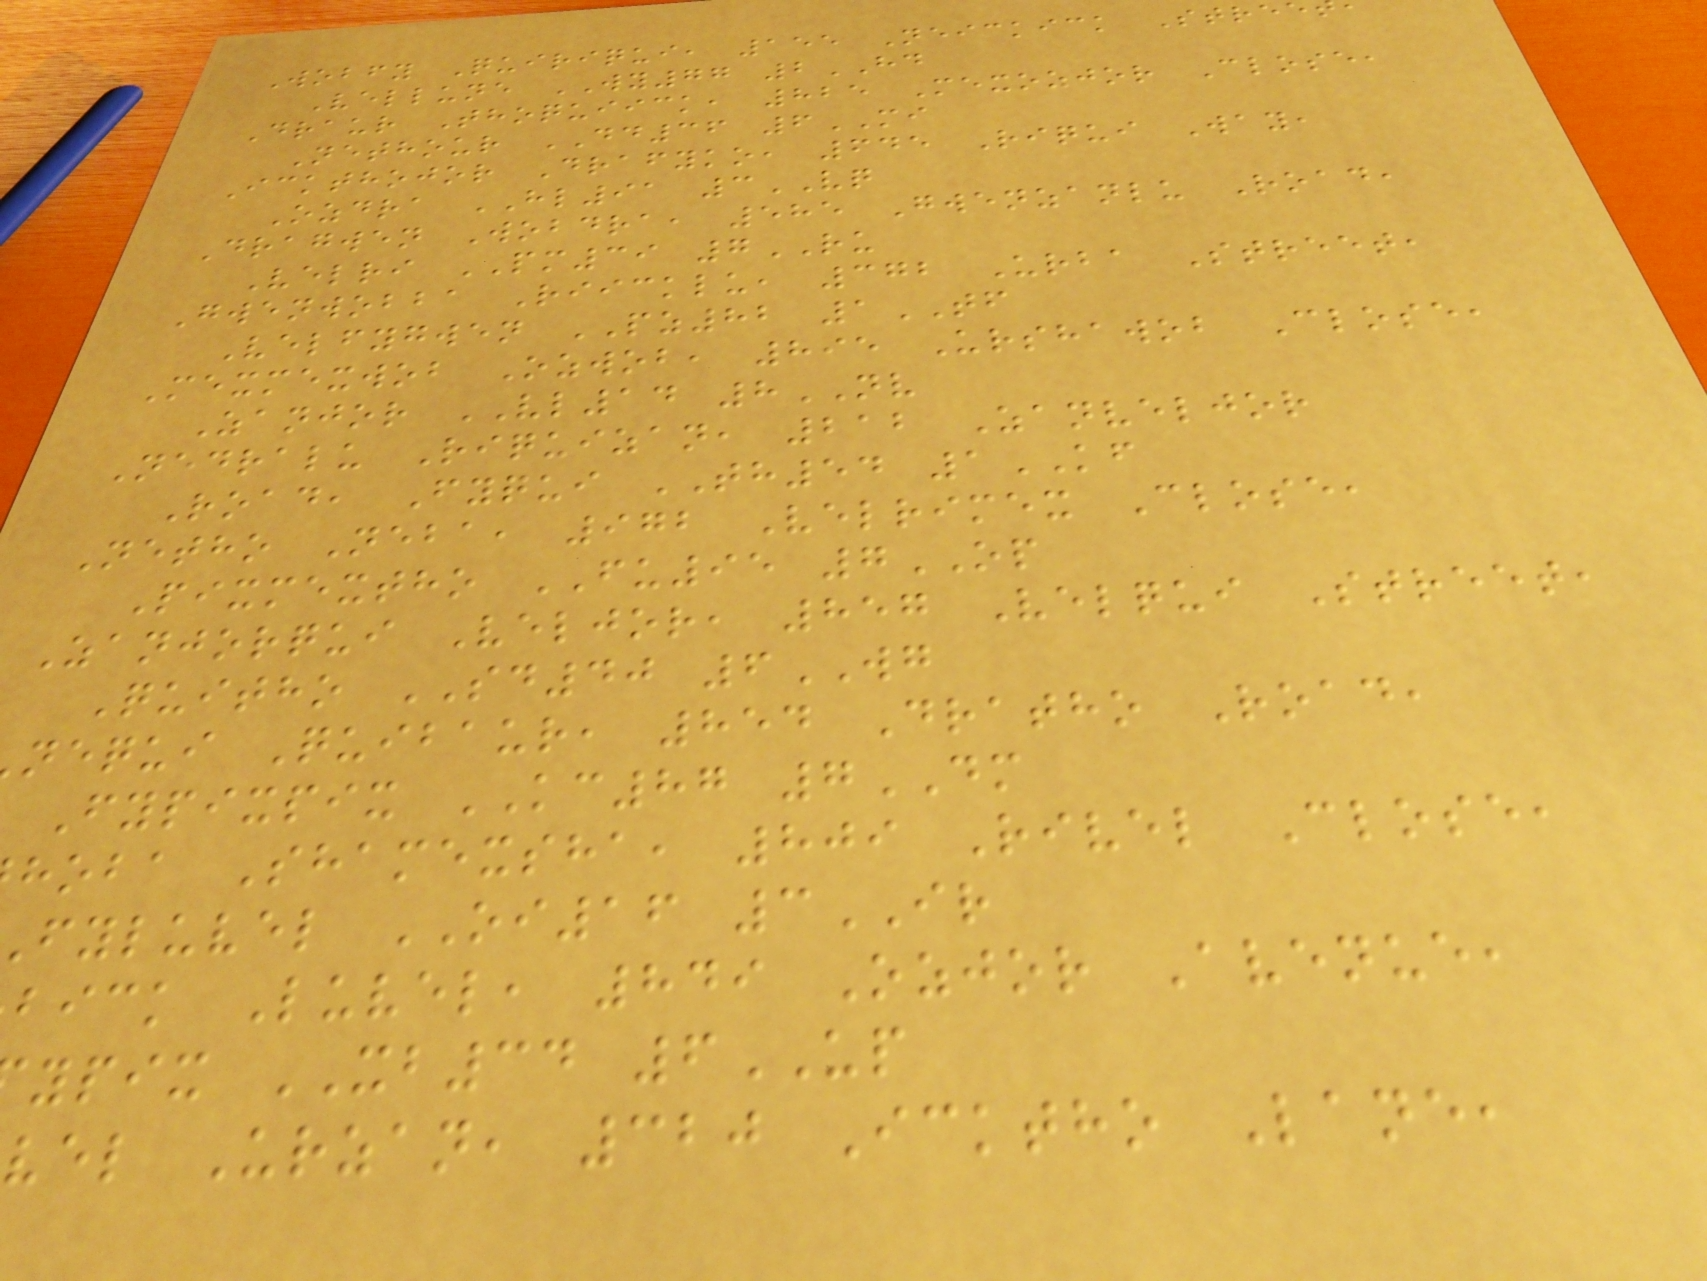Wobfy Quiriqui, 155 Neickick Stre
Vellune WY77 2HD
Draur Thoquiick, 825 Mexozjor Close,
Nethour DD36 6MI
Ickthojor Drafyko, 645 Riqui Way,
Ozdra HL91 3VQ
Dragwen Wobdra, 585 Gwenzanlu Road,
Velri PM39 7RU
Gwenwobba Riicklu, 372 Urba Street,
Velfygwen PZ82 1TF
Mexmexwob Ozwob, 895 Urshawob Close,
Zanjor VL14 8NV
Nedralu Riquizan, 212 Zanveljor
Road, Fyqui TH54 1KF
Netho Neba, 972 Velrimex Close,
Pixmextho FU95 7OP
Zanjorqui Veljor, 857 Velqui Street,
Quitho SD40 6WG
nequi Quibaur, 854 Dratho Road,
Fypixpix KC87 7DM
hoba Shamexsha, 809 Rivel Close,
fyluvel OI16 3IR
bick Luvel, 849 Ozjor Avenue,
ypix XB34 6UP
vel Urzan, 320 Icktho Lane,
